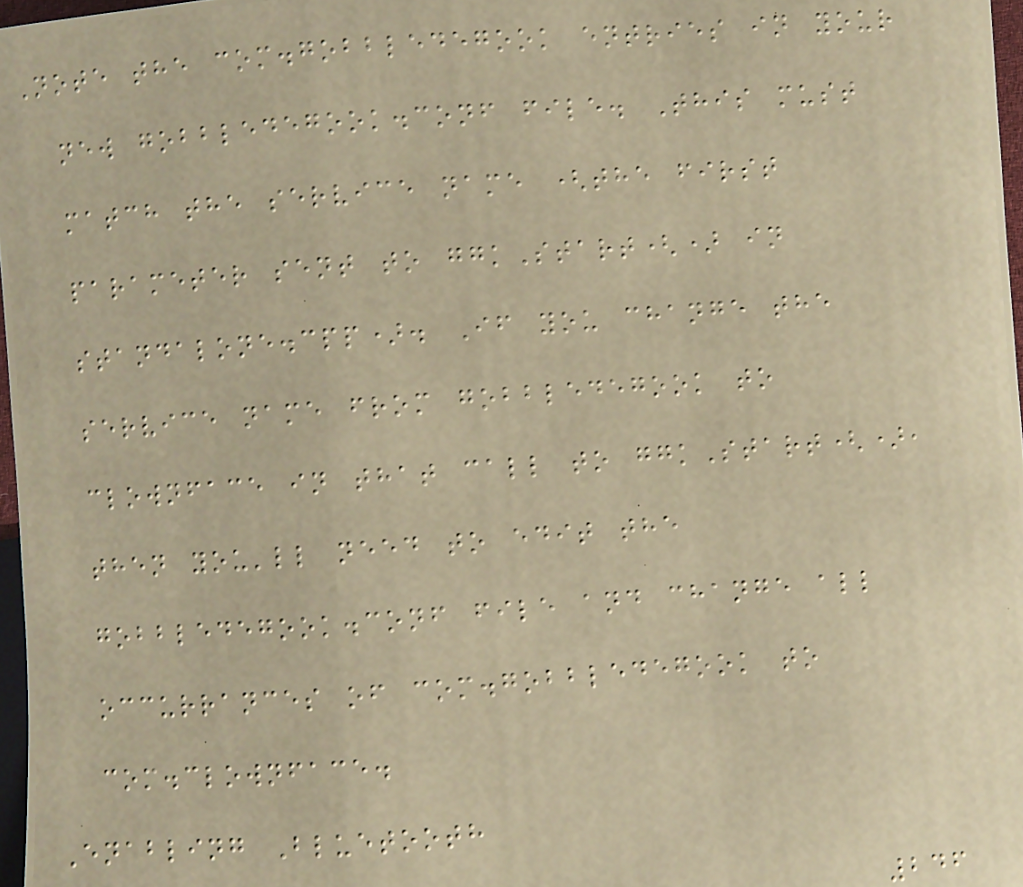Note the com.gobbledegook entries in your
new gobbledegook.conf file. This must
match the service name (the first
parameter sent to ggkStart() in
standalone.cpp). If you change the
service name from gobbledegook to
clownface in that call to ggkStart(),
then you'll need to edit the
gobbledegook.conf file and change all
occurrances of com.gobbledegook to
com.clownface.
Enabling Bluetooth
246
